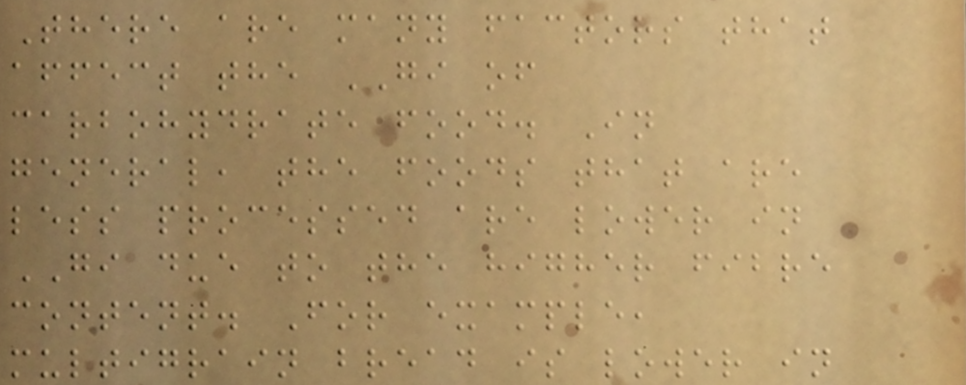There are many factors that
affect the GI of
carbohydrate food. In
general, the foods that are
less processed are lower in
GI due to the higher fibre
content. For example,
multigrain bread is lower in
